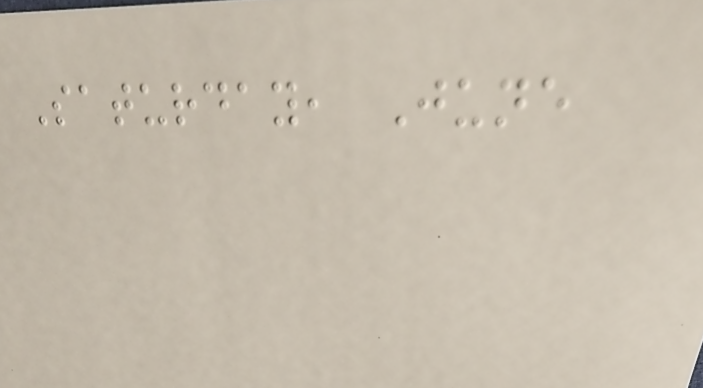Saturday, June
